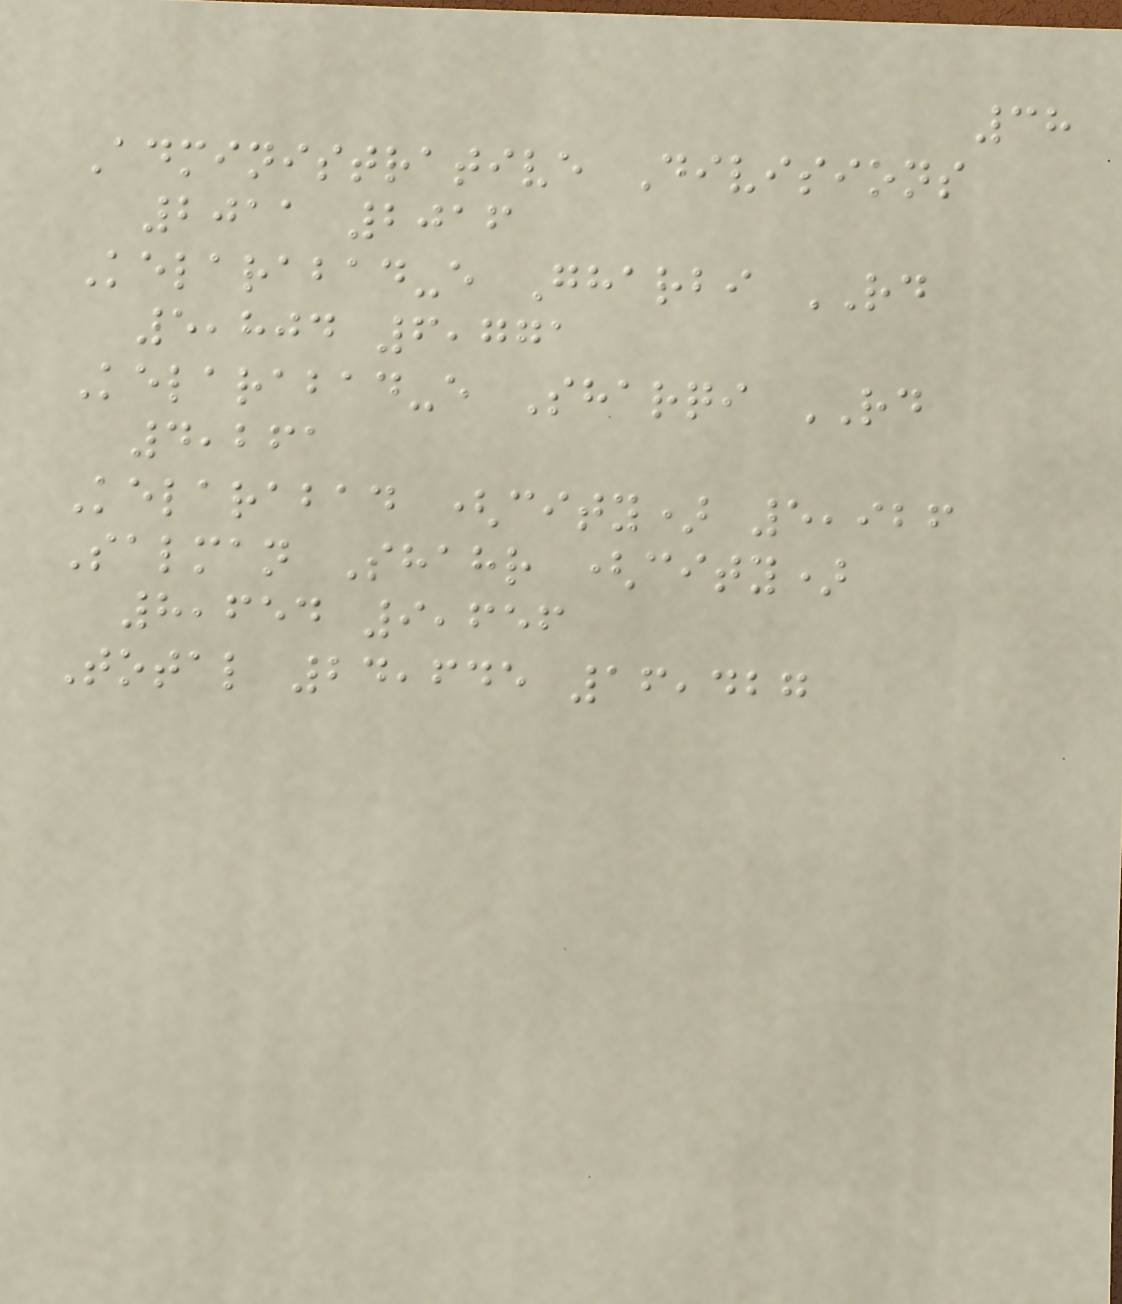38
Administrative Divisions
2011 2016
Kelarabad-e Gharbi RD
5,804 6,771
Kelarabad-e Sharqi RD
4,261
Kelarabad (city) 5,926
Salman Shahr (city)
8,654 9,656
Total 24,645 16,427
